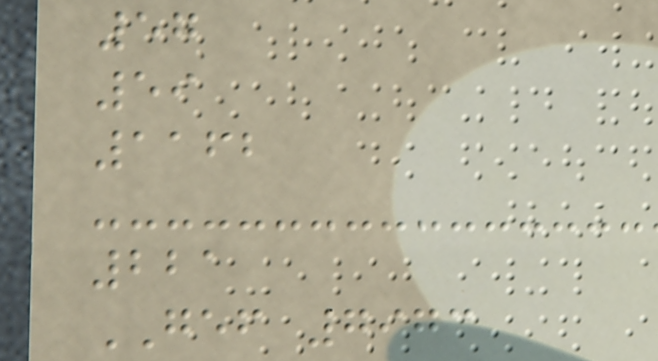57
59
1162
221
GEF 7973
